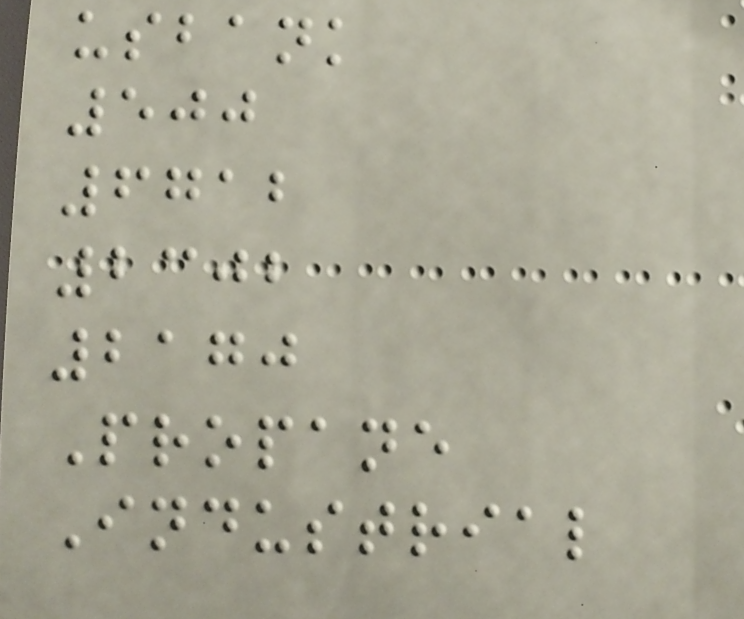usbank
500
6712
2302
2170
Propane
Industrial
